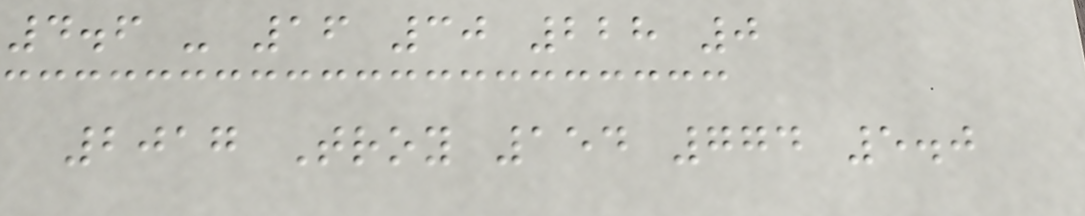4.6 - 16 30 228 0
2017 Troy 154 774 5.0
